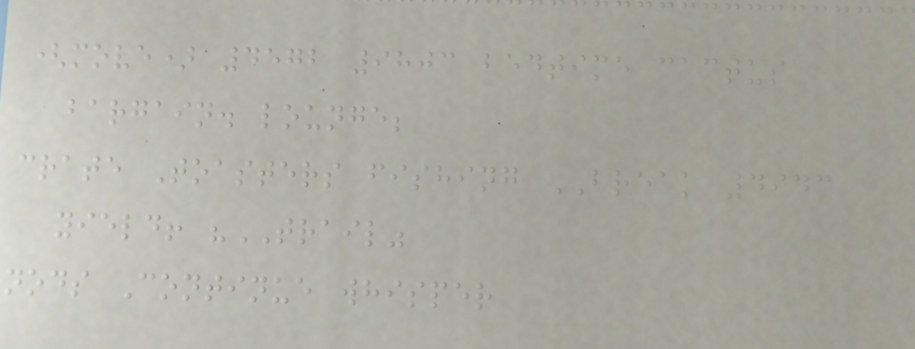(move) 4572 9803 bedtime cactus
bargain. lounge;
crate Toasters fishing BREAK 4943
yield! "TRAIL"
nods Continue whisper
